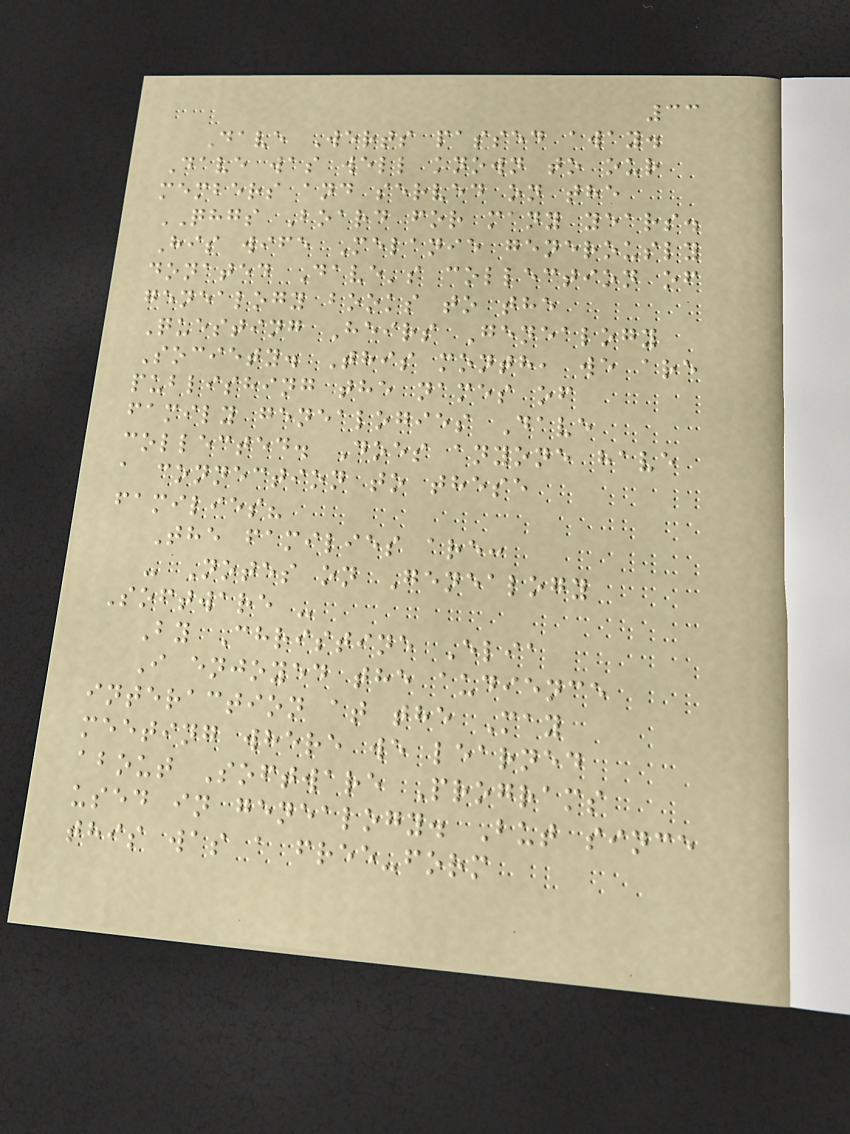33
Dave Werts passed away.
Dave was well known to our
members and served on the
QHGS Board for many years.
His wife Melanie generously
donated Dave's collection of
genealogy books to the
Questing Heirs Genealogy
Society. This month, we are
publishing the names of
family genealogies Dave
collected. Does anyone have
a connection to these
families?
The families are:
- Notes on Genealogy
Software -
By Christine Elia
I enjoyed the audience
interaction at the May
meeting where we learned
about Software Programs
used in genealogy. But since
this was a free-form
